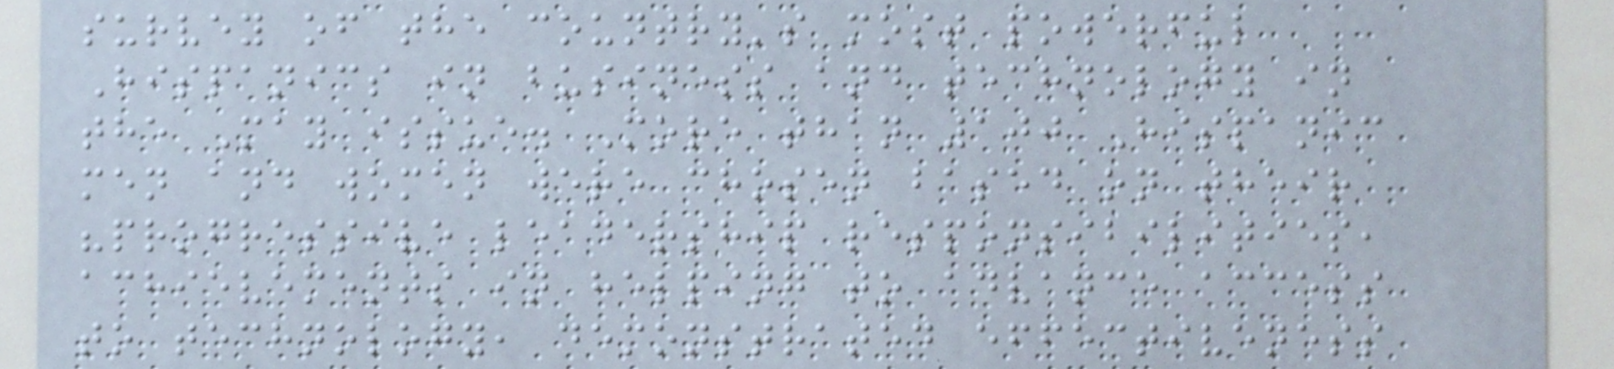survey of the country's most powerful
Hispanics in business and technology in
the May issue. More than 100 Hispanic
men and women were chosen based on their
"progressive leadership responsibilities,
achievements in helping to advance access
to technology, demonstrated effectiveness
